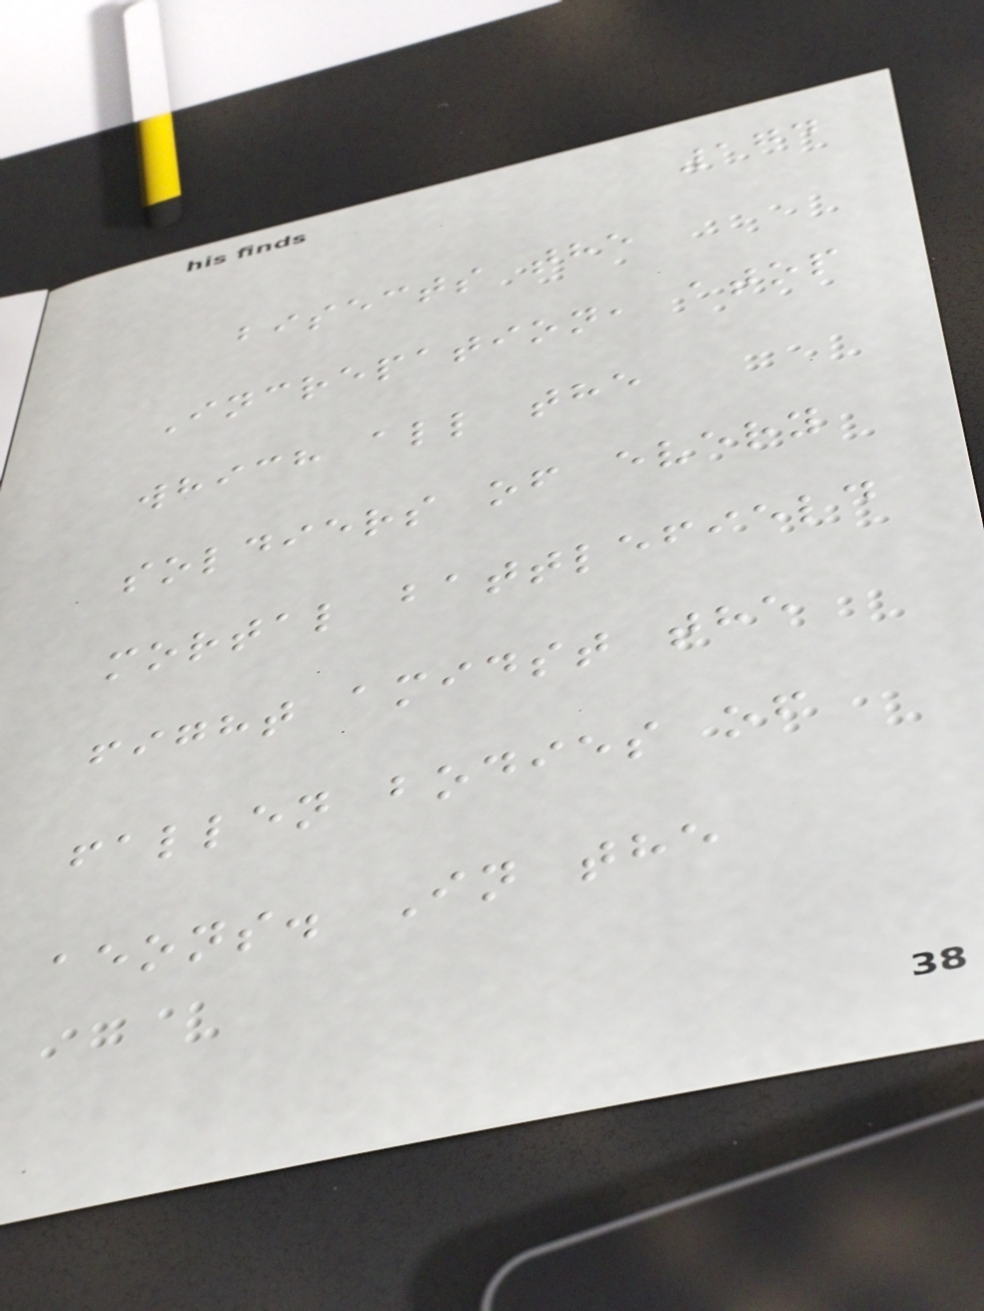174
bisects the
Increpation, atop
which all the
soldiers of every
mortal battlefield
fight amidst the
fallen bodies of
aeons. In the
